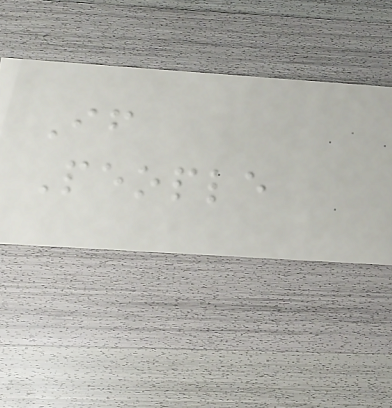If
People
